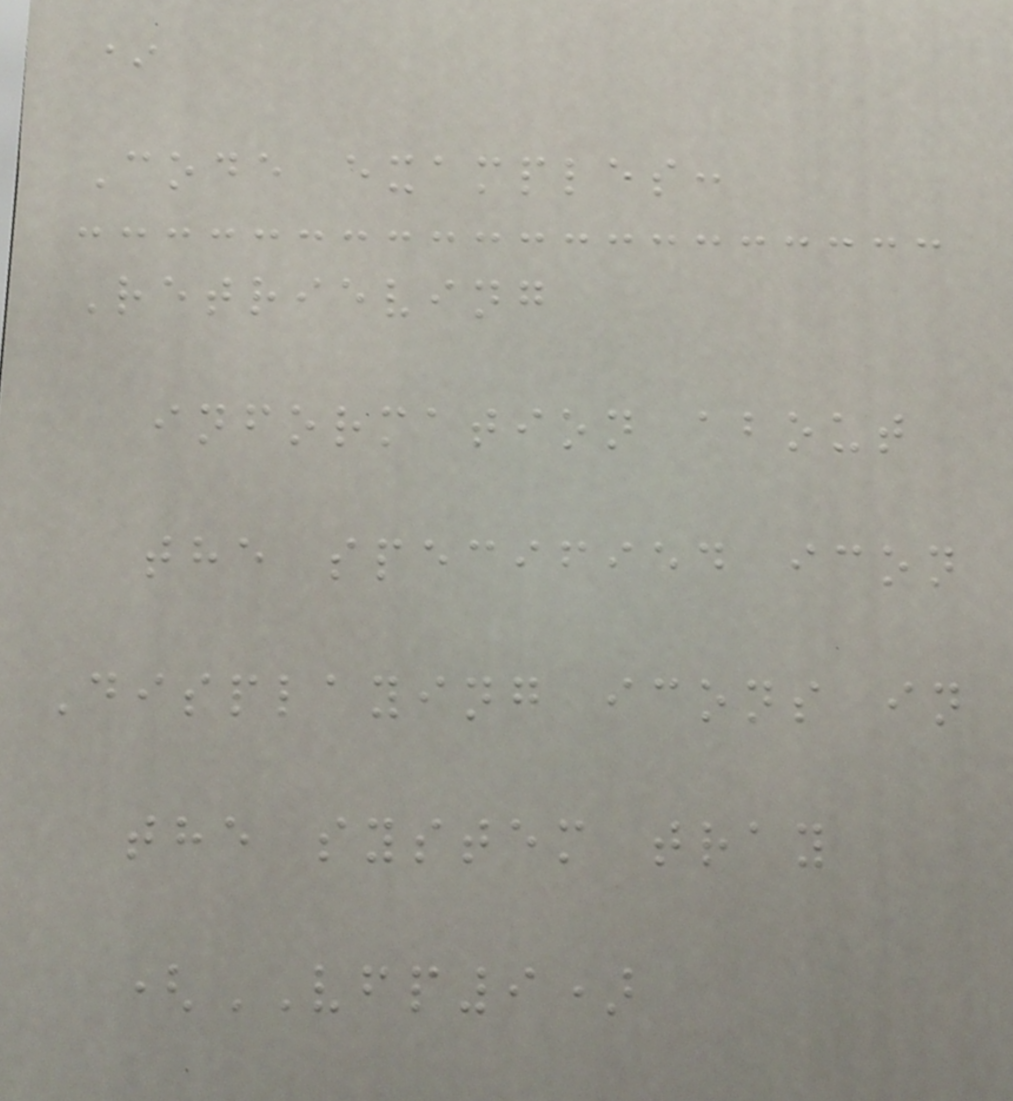*
Code examples:
Retrieving
information about
the specified icon
Displaying icons in
the system tray
(VFP9)
